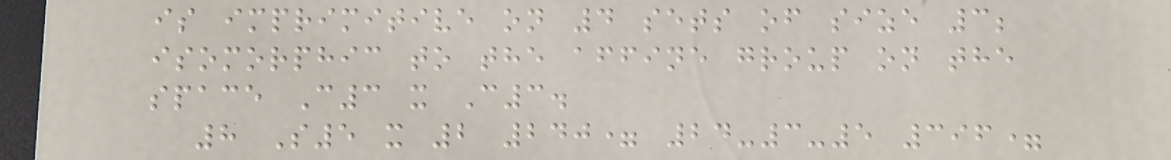is imprimitive on 4 sets of size 3;
isomorphic to the affine group on the
space C3 x C3.
8 S5 x 2 240= 24-3-5 396=
